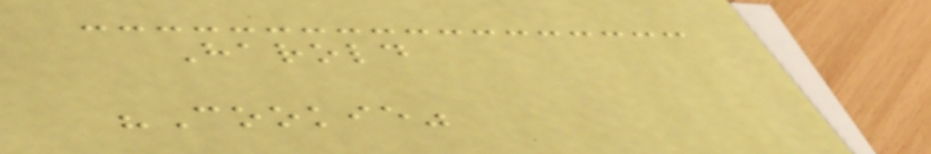Harold
"Cookie"
